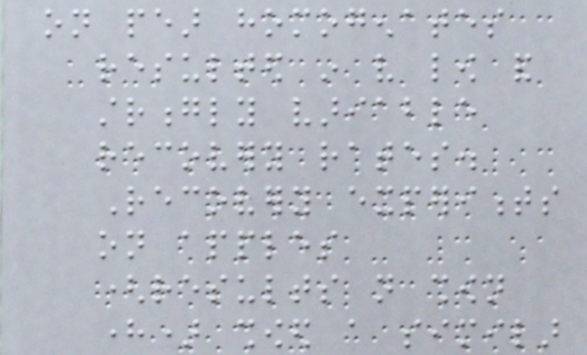on pear homogenates
resulted in very low and
strongly variable
recovery rates.
Recovery experiments
on apples
(results not shown
here) showed a similar
